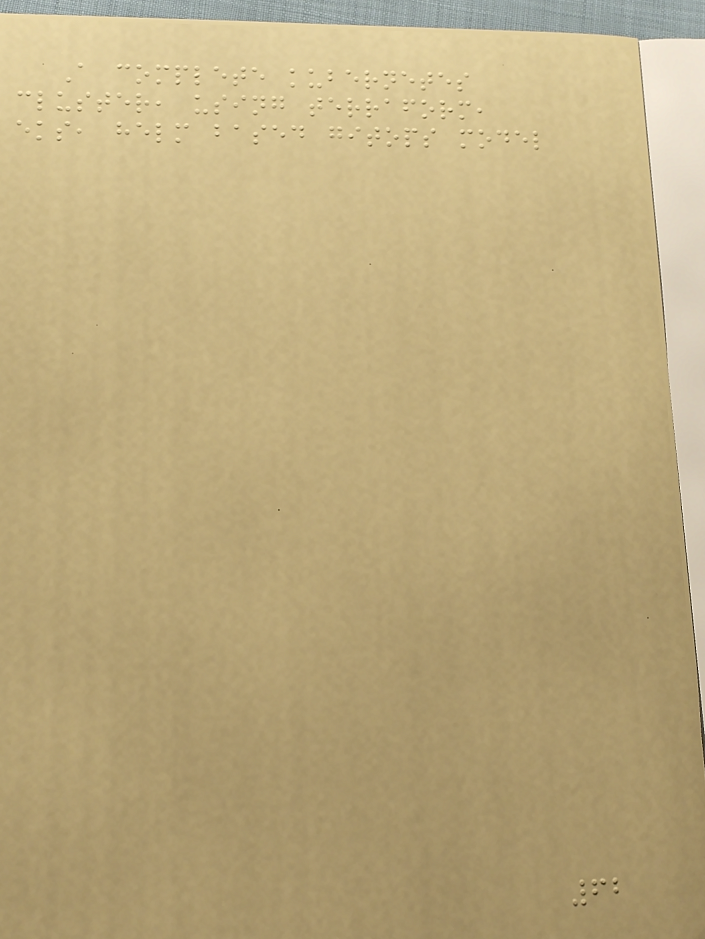A complete kubernetes
cluster, using terraform,
eks, helm based gitops model
62
